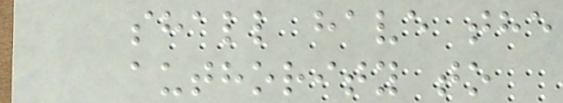shall have the
authority to
